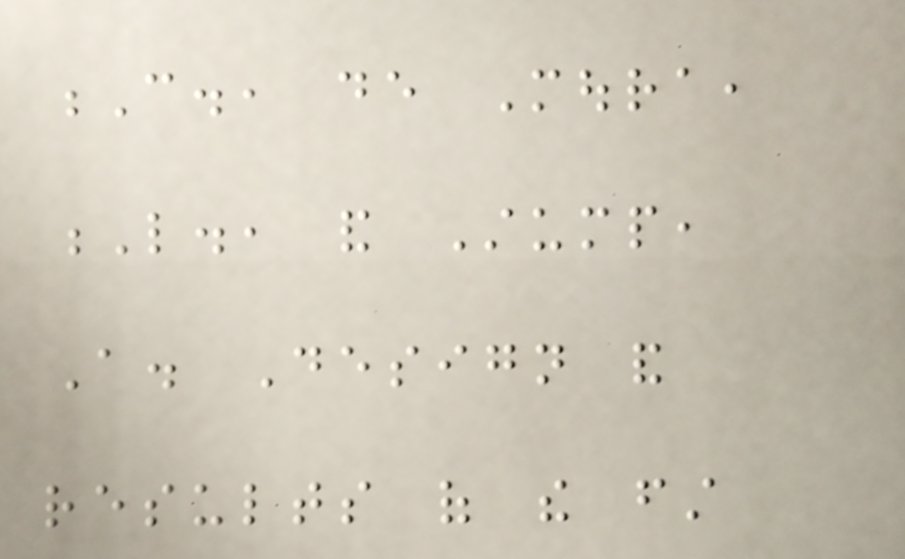C., de Moura,
L., and Stump,
A. Design and
results of the first
